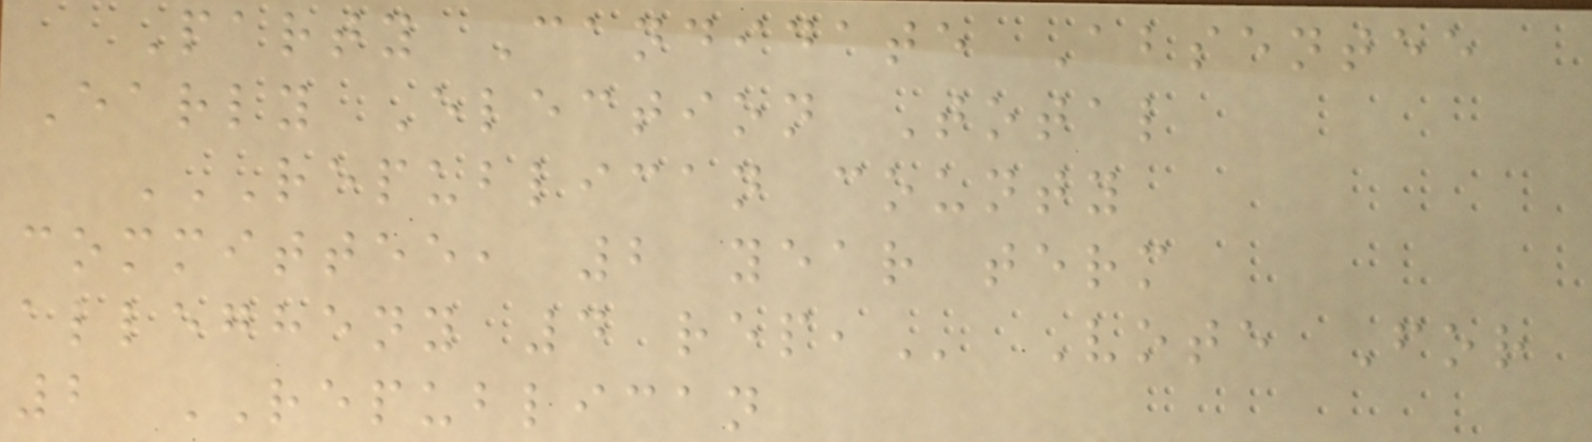Party Candidate Absentee
Early Election Total
REPUBLICAN COUNTY
COMMITTEE, 2 YEAR TERM
ALLEGHENY 4 REP, Vote For
2 REPUBLICAN
